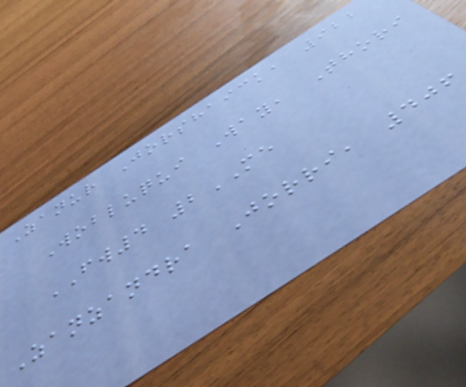Zanur Jorshaick, 922
Wobluqui Way, Thori
FW4 2ME
Zanzandra Jorri, 406
